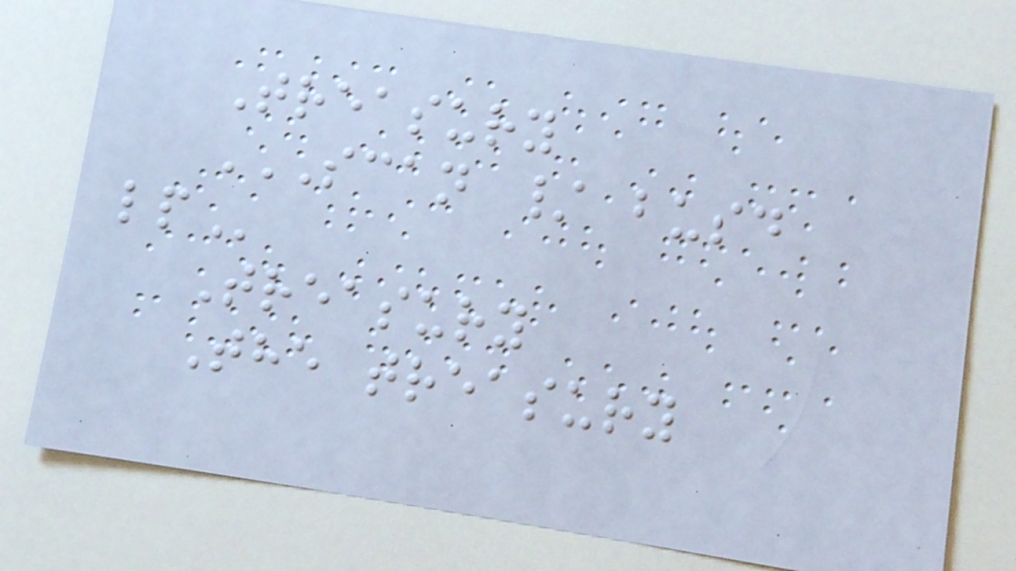Treasury
SCAN / BUSD
LP
Treasury
The treasury
